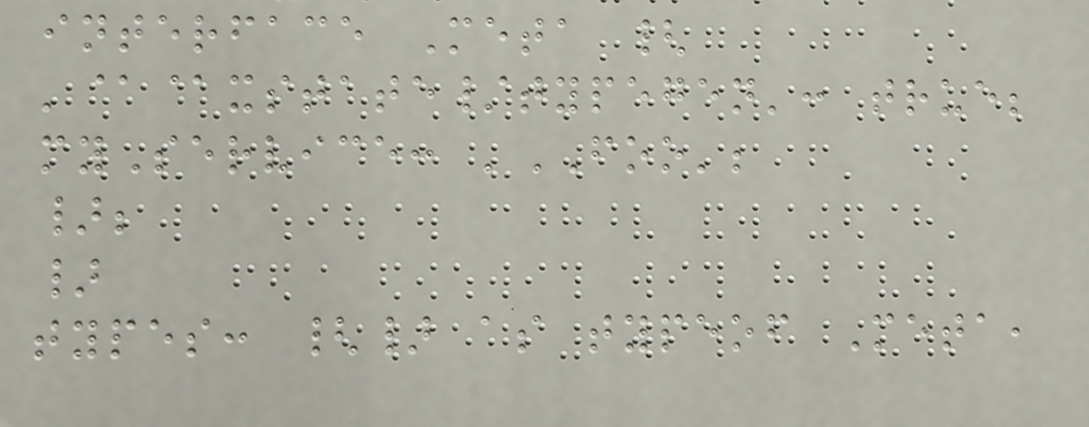interface Meta {
'@@xstate/typegen': true;
myService: 'FOO';
};
}
types: {} as typeof Meta,
